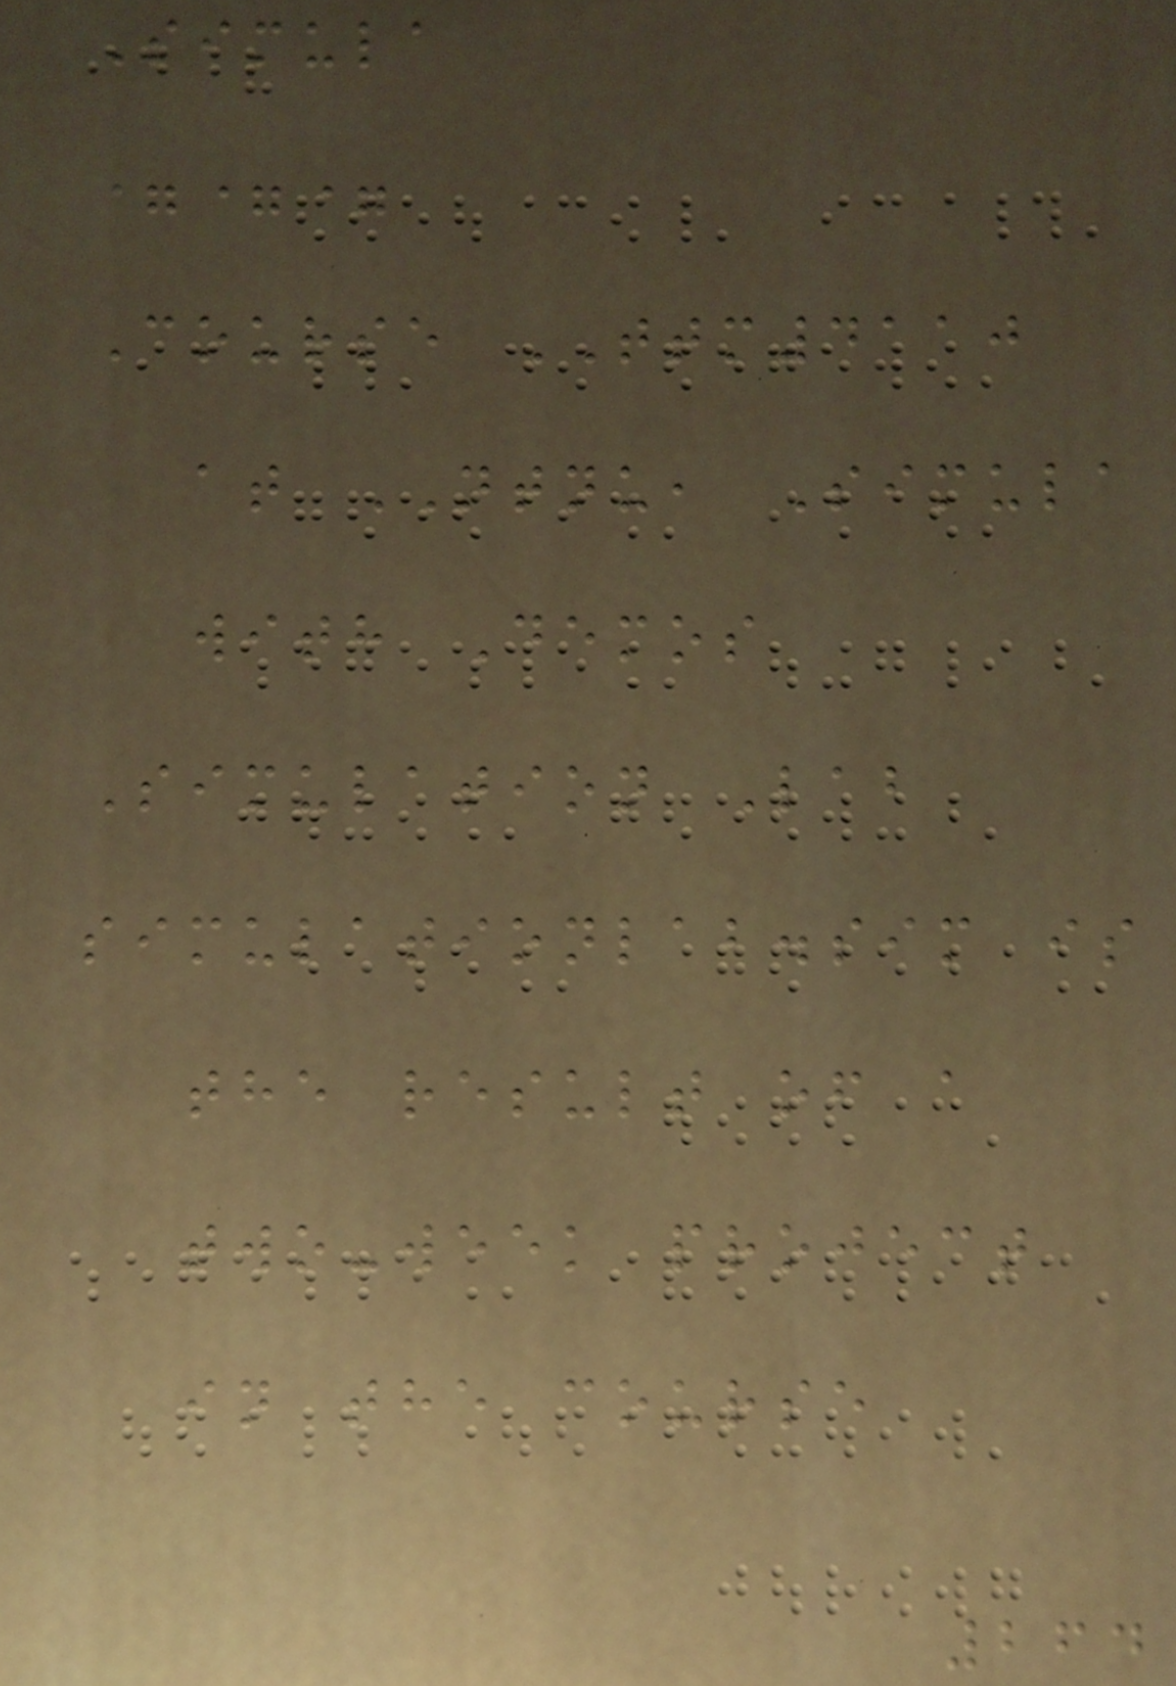Simula
===
Course TTM4110
at NTNU, Simula
with Demos
Simulation Lab
simulationlab.sim is
the result of a
two-week project
in the course
264
